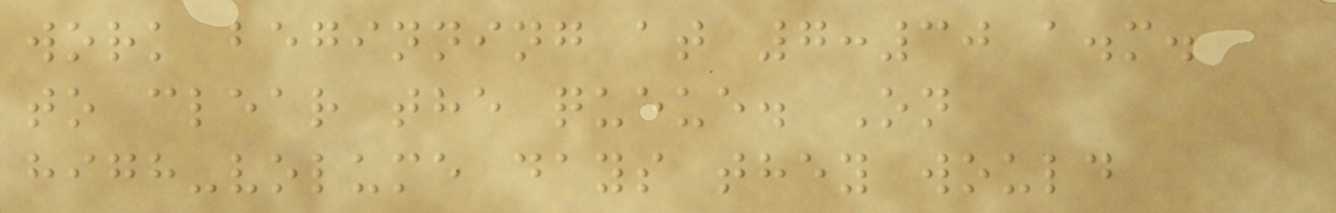work beginning at 7:30 a.m.
to clear the queue. On
high-volume days they would
